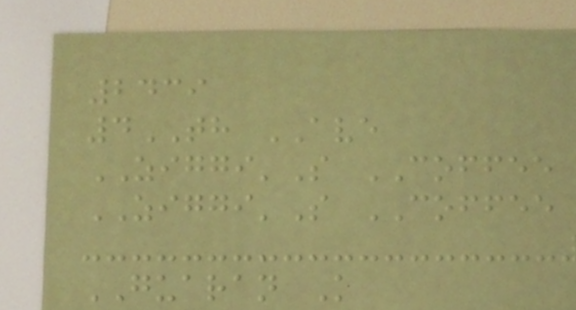2439
4TH AVE
ZIGGI'S COFFEE
ZIGGI'S COFFEE
GUARAN K
